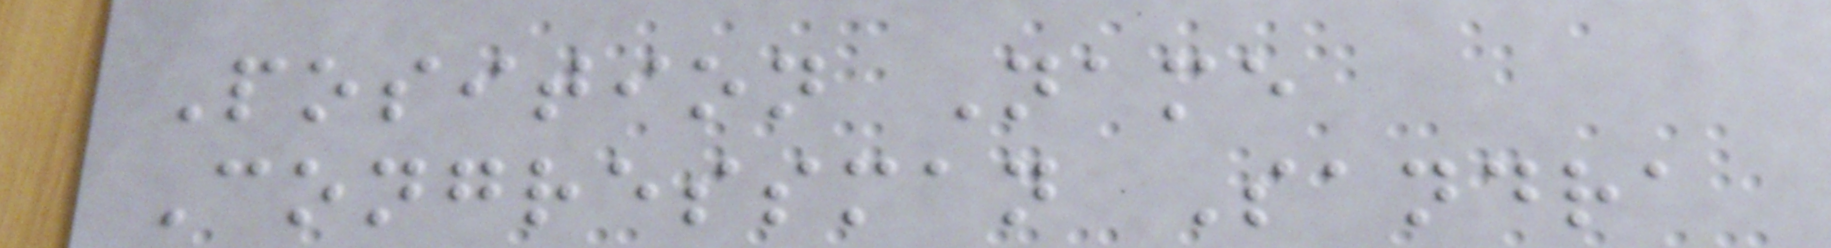Position Name
Congressman Sandra
